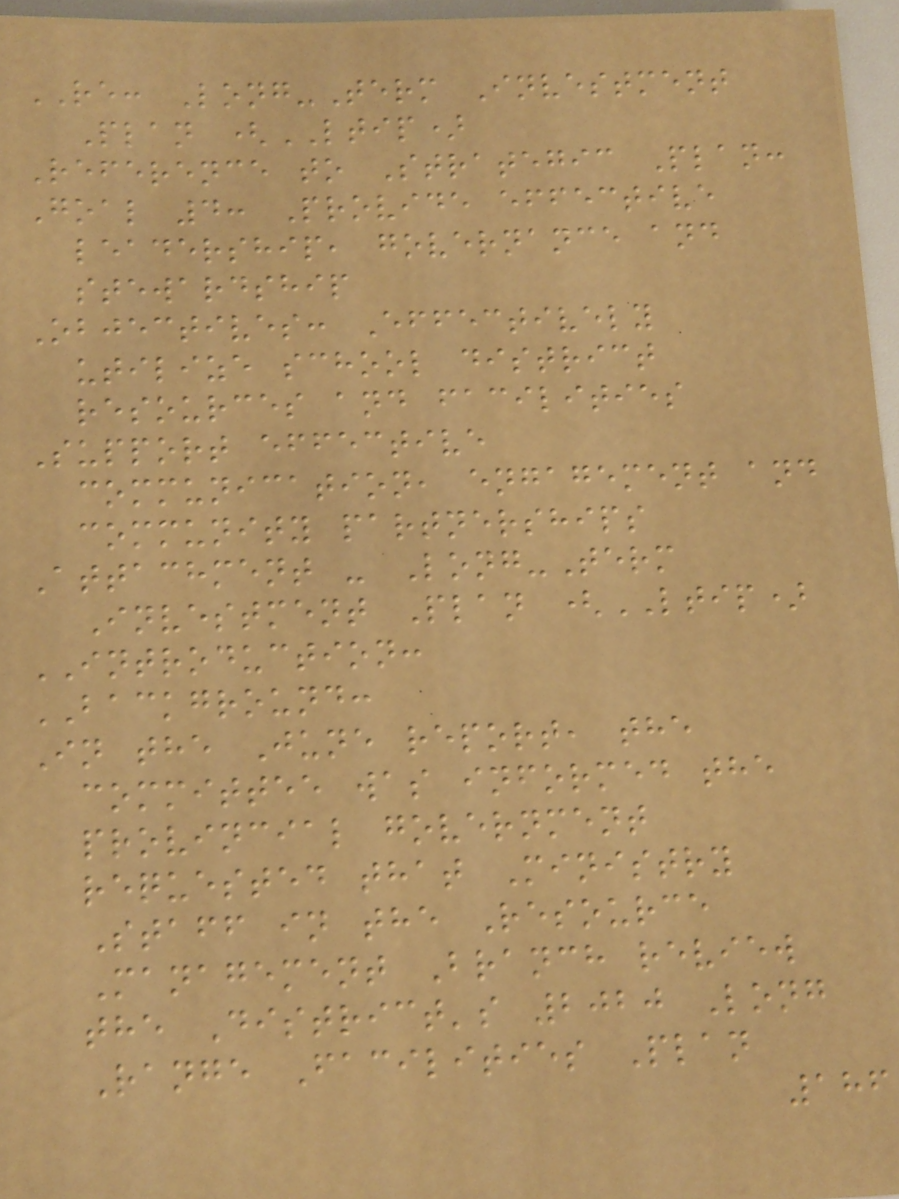RE: Long-Term Investment
Plan (LTIP)
Reference to Strategic Plan:
Goal 4: Provide effective
leadership, governance and
stewardship
Objectives: Effectively
utilize school district
resources and facilities
Support effective
communication, engagement and
community partnerships
Attachment - Long-Term
Investment Plan (LTIP)
INTRODUCTION:
BACKGROUND:
In the June report, the
committee was informed the
provincial government
requested that Ministry
Staff in the Resource
Management Branch review
the District's 2020 Long
Range Facilities Plan
186
